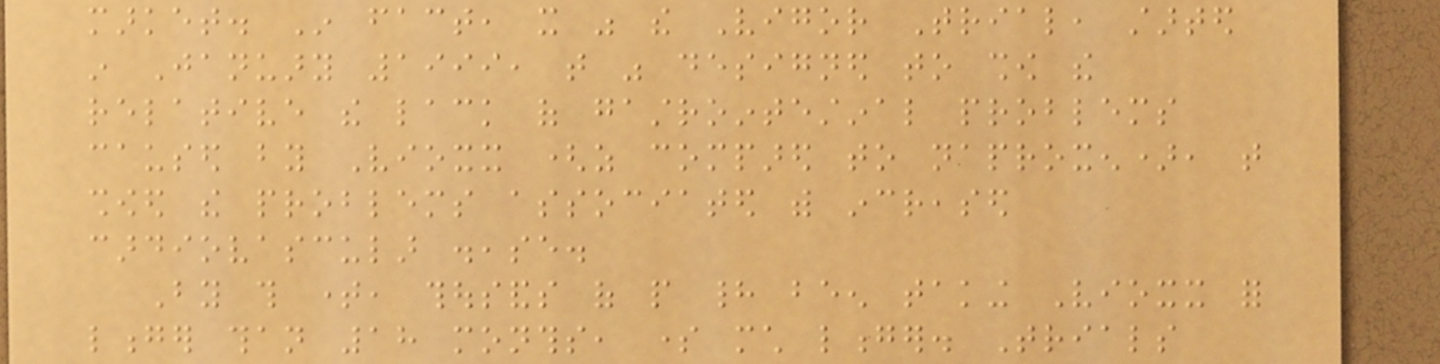market. In fact, it was the Vigor Trial, started
in January 1999, that was designed to show the
relative the lack of gastrointestinal problems
caused by Vioxx (as compared to naproxen), that
showed the problems associated with increased
cardiovascular disease.
By this time, thousands of people had been taking Vioxx for
longer than 18 months, some much longer. Trials
